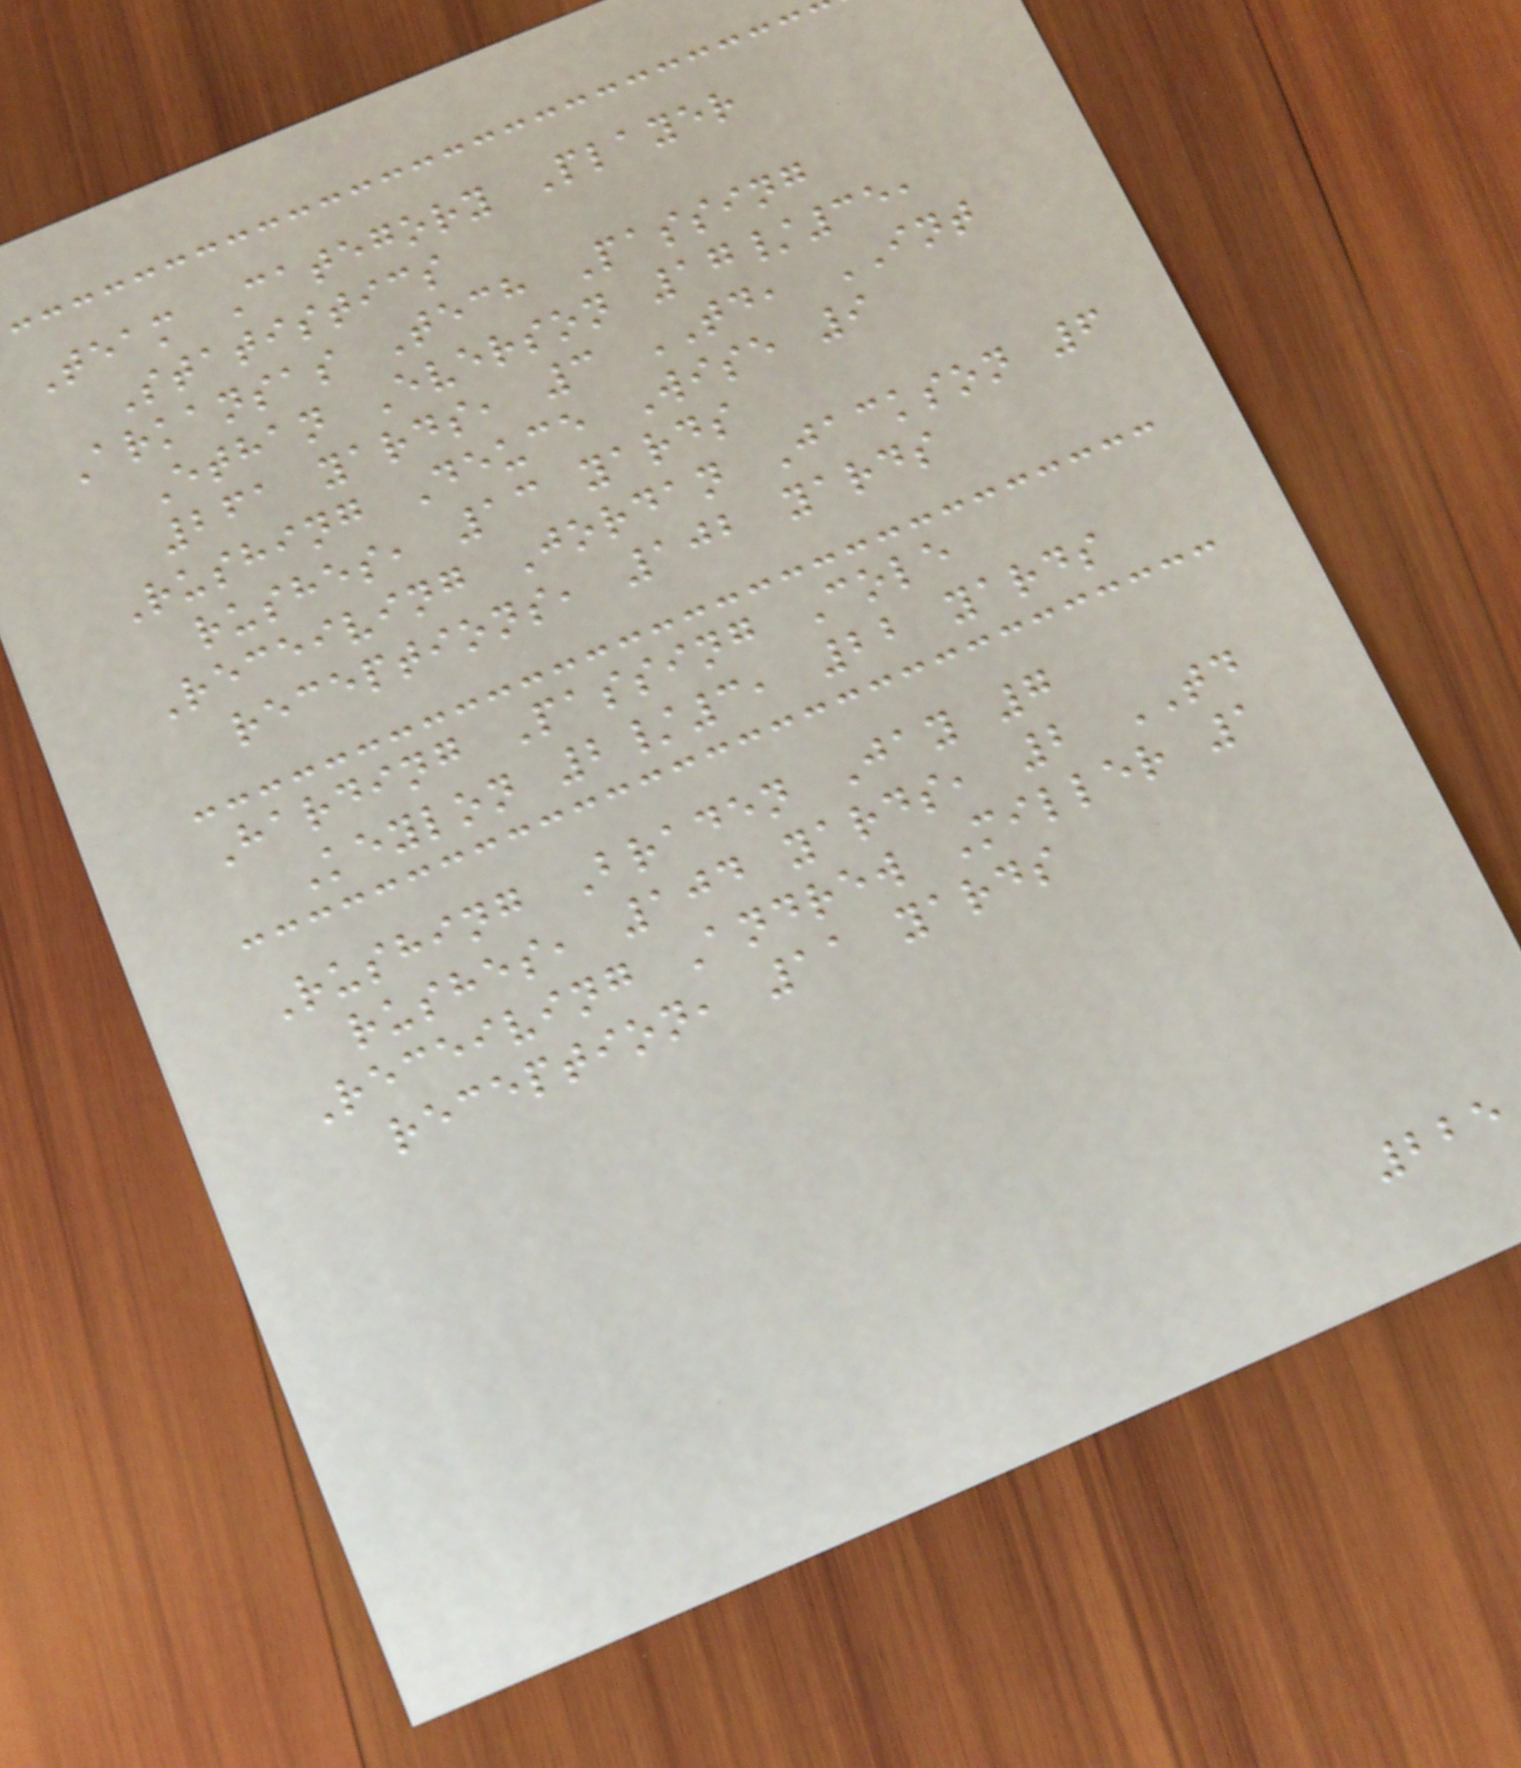Team Category Player
Statistics
Arkansas Tech Passing
Ethan Everson 17/35,
261 yards, 3 TD, INT
Rushing Deuce Wise 9
rushes, 13 yards
Receiving Jordan Jackson 6
receptions, 102 yards
Harding Passing Cole
Keylon 2/3, 22 yards
Rushing Braden Jay 7
rushes, 104 yards, 2 TD
Receiving Andrew Miller 1
reception, 11 yards
225
